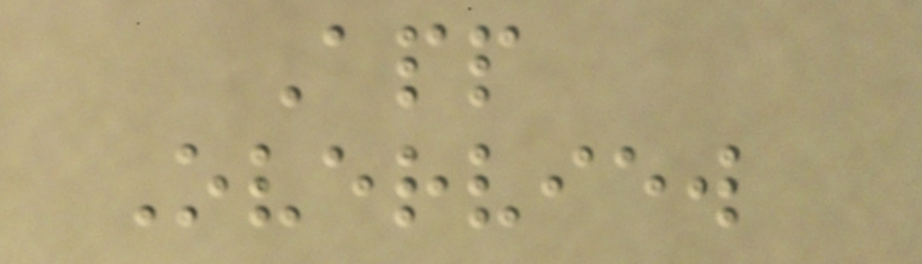App
Overview
